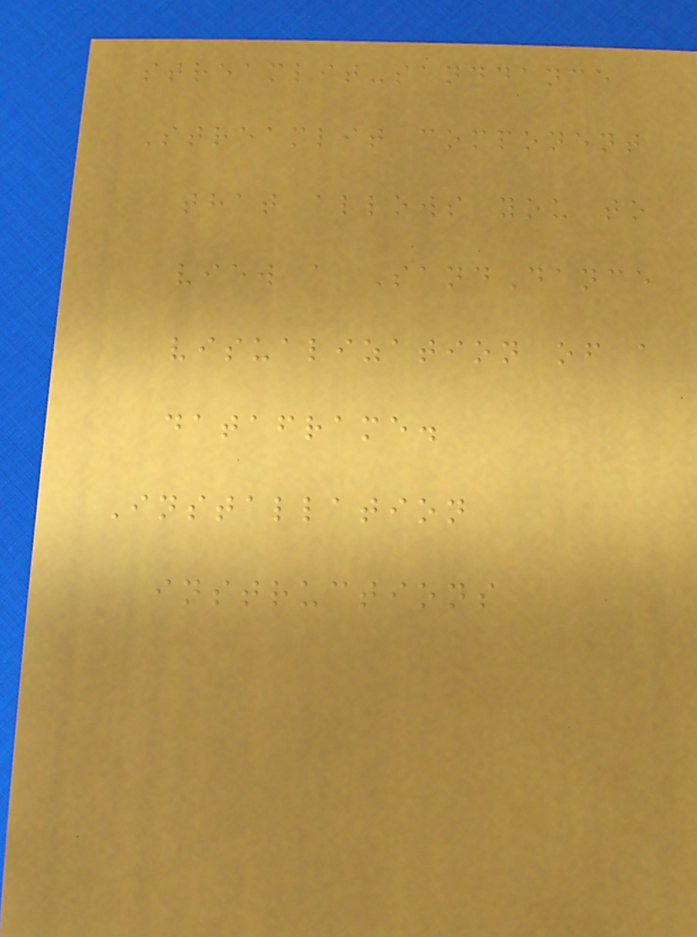streamlit-sanddance
Streamlit component
that allows you to
view a SandDance
visualization of a
dataframe.
Installation
instructions
